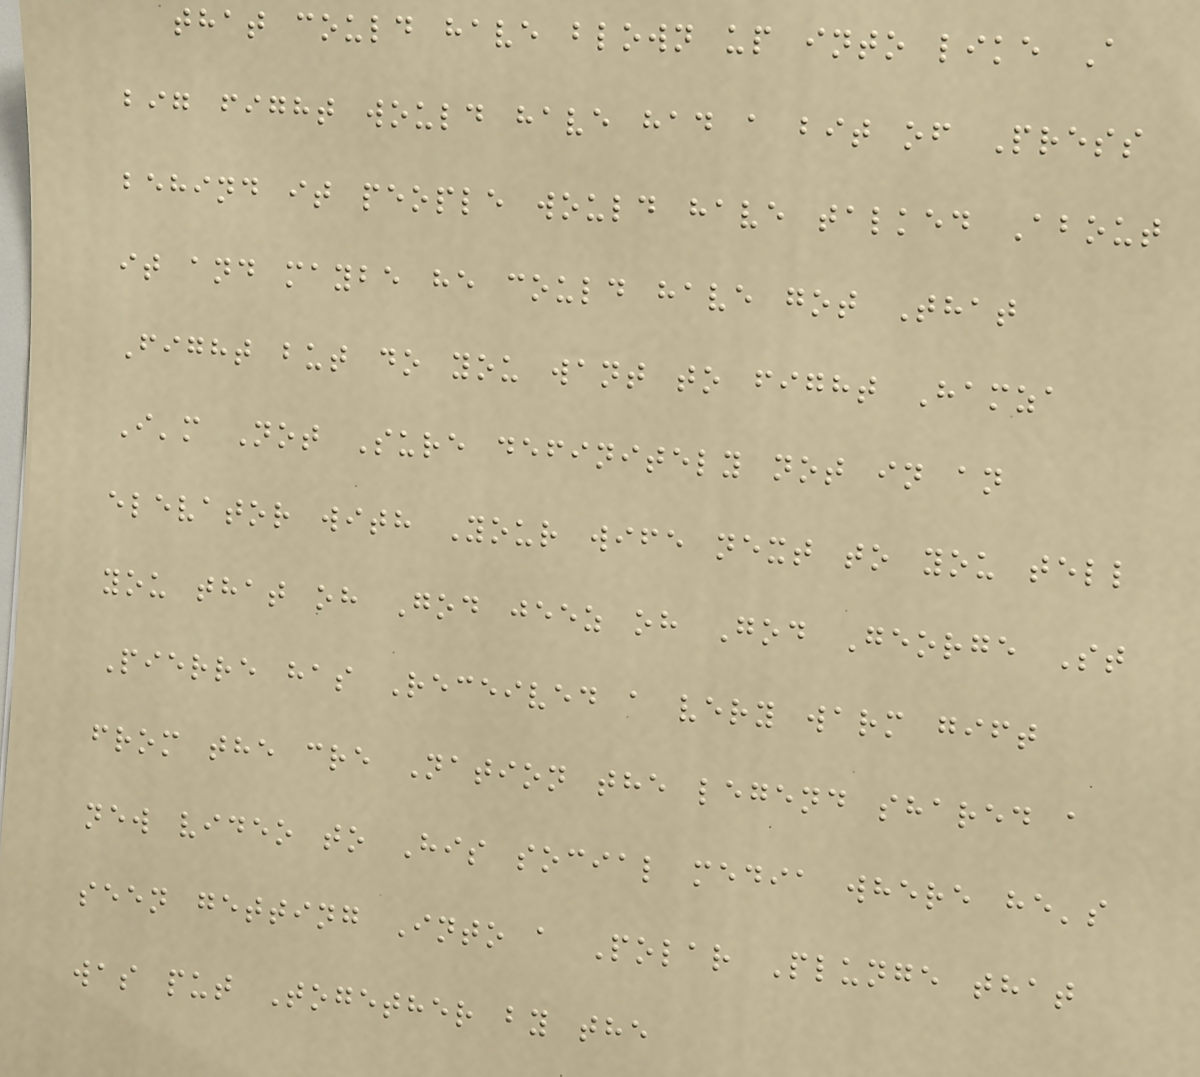that could have blown up into like A
big fight would have had a bit of Press
behind it people would have talked About
it and maybe he could have got That
Fight but do you want to fight Hamza
I'm Not Sure definitely not in an
elevator with Your wife next to you tell
you that oh God jeez oh God George St
Pierre has Received a very warm gift
from the cre Nation the legend shared a
new video to His social media where he's
seen getting Into a Polar Plunge that
was put Together by the
